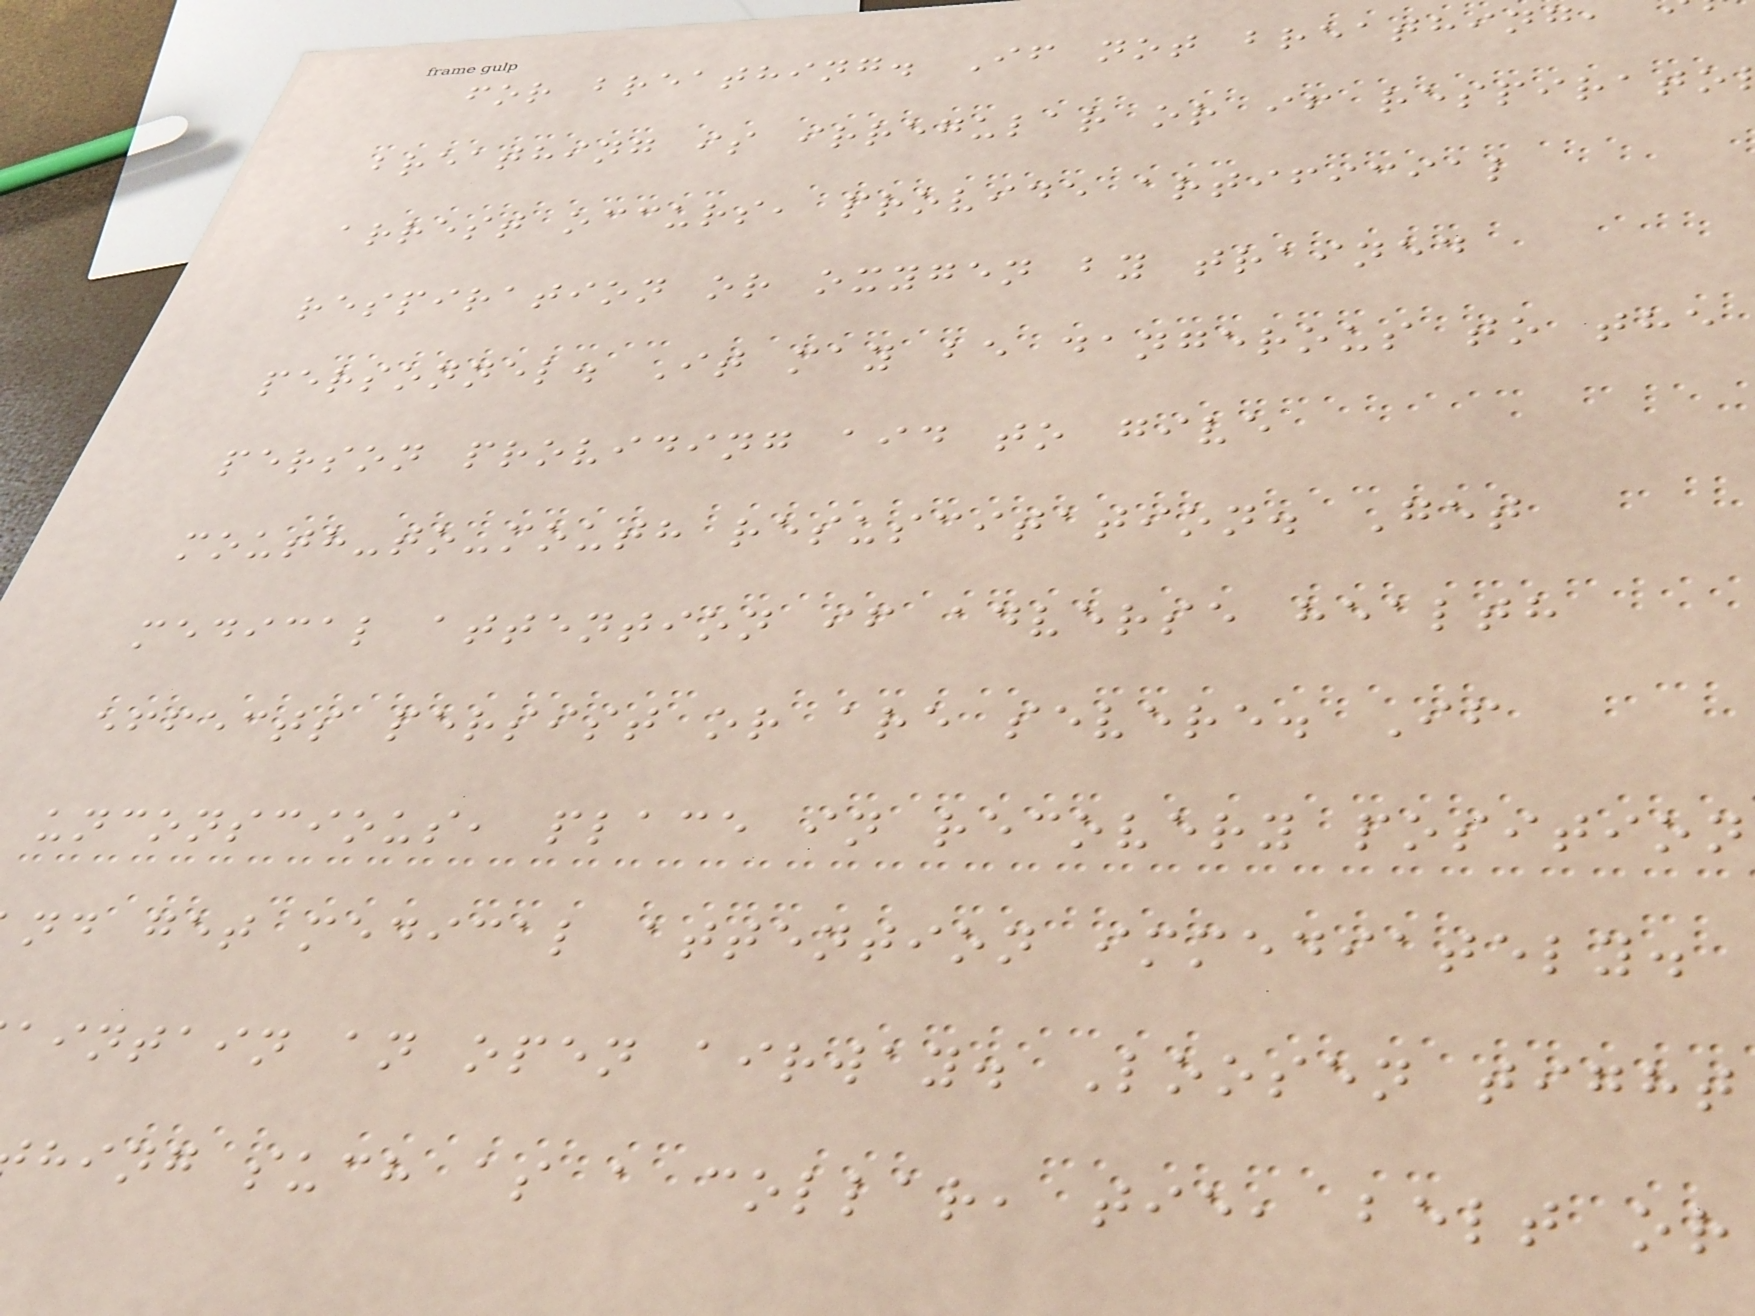for breathing. If not breathing,
breathing is irregular or if respirato
arrest occurs, provide artificial
respiration or oxygen by trained
personnel. It may be dangerous to the
person providing aid to give
mouth-to-mouth resuscitation. Get
medical attention if adverse health
effects persist or are severe. If
unconscious, place in recovery position
nd get medical attention immediately.
aintain an open airway. Loosen tight
hing such as a collar, tie, belt or
